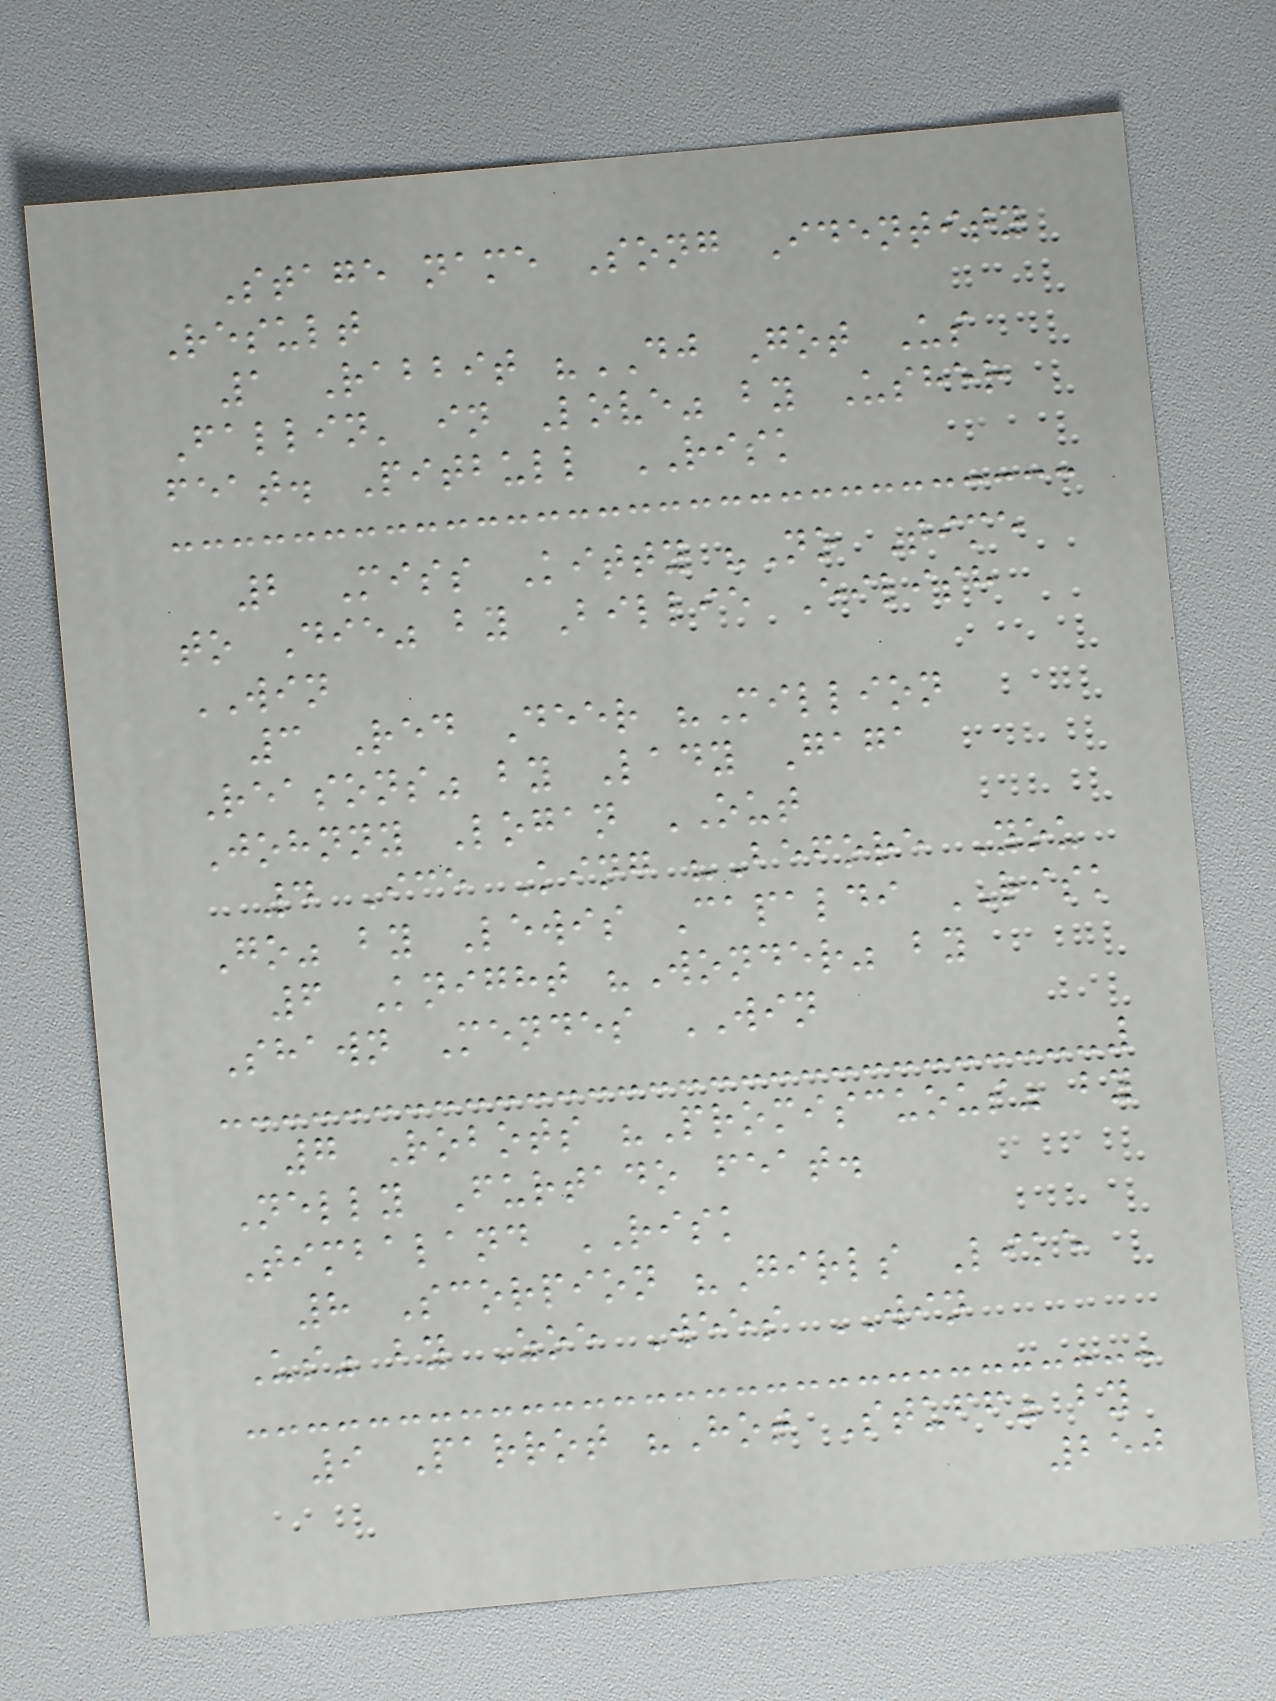Stage name Song Identity
Result
1 Rabbit "DJ Got Us
Fallin' in Love" by Usher
feat. Pitbull RISK
2 Miss Kitty "No Time
to Die" by Billie Eilish
WIN
3 Red Deer "Million
Reasons" by Lady Gaga
Johnny Logan OUT
4 Ice King "Before You
Go" by Lewis Capaldi RISK
6 Knight "Wonder" by
Shawn Mendes WIN
7 Robots "Promiscuous" by
Nelly Furtado feat.
Timbaland RISK
8 Scorpion "Girls Like
Us" by Zoe Wees WIN
9 Parrot "Hot Stuff" by
250
